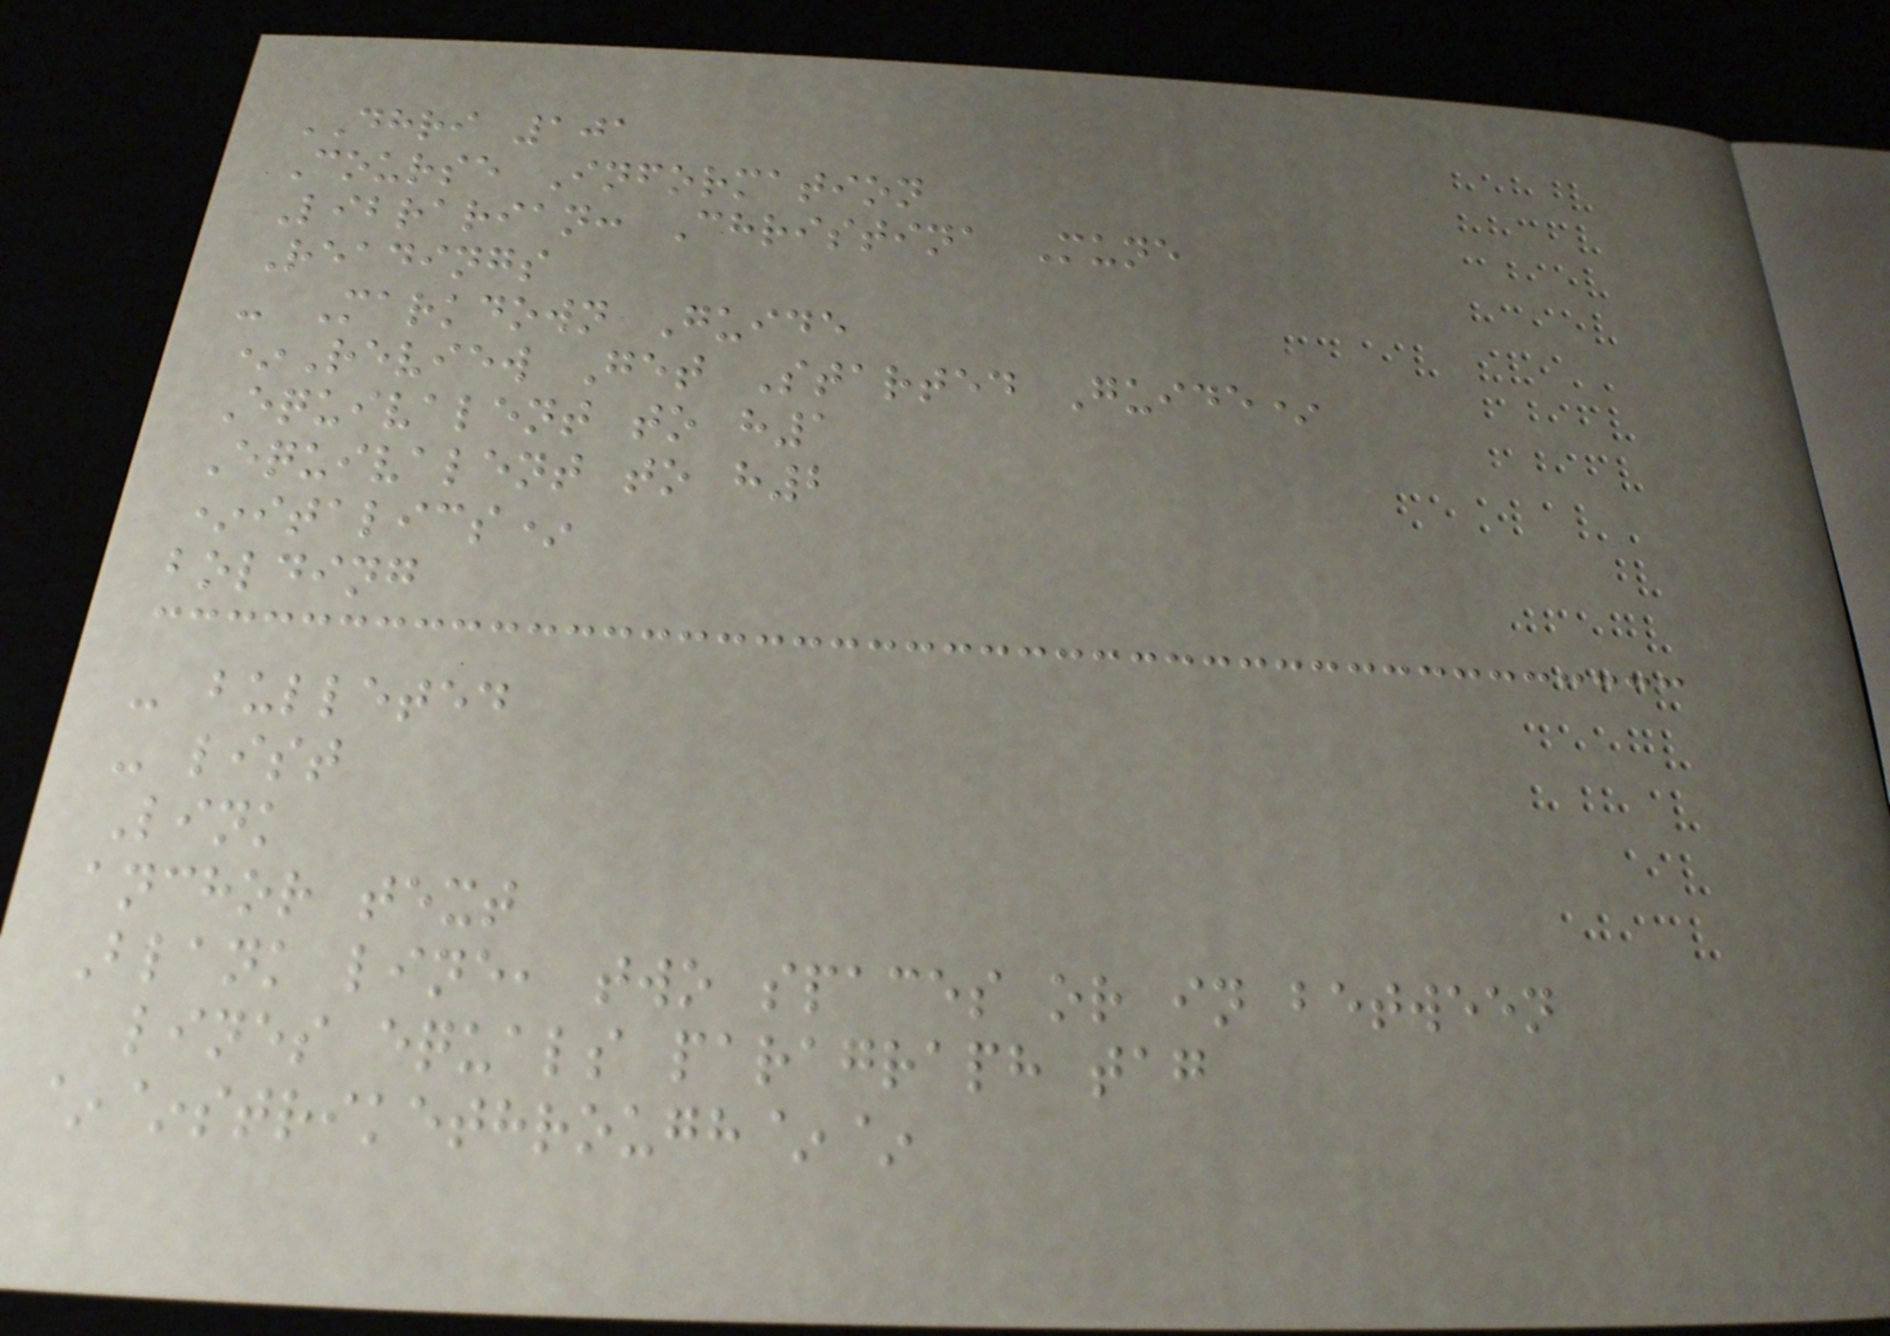DHRI 101
Course Information
Librarian: Christina Mune
Readings
- Markdown Guide
*Review Get Started Guide*
Equivalent to h1
Equivalent to h2
*italics*
bolding
- bulleted
- list
Link
anchor text
Blank line, two spaces or in between
lines equals paragraph tag
~~strikethrough~~
